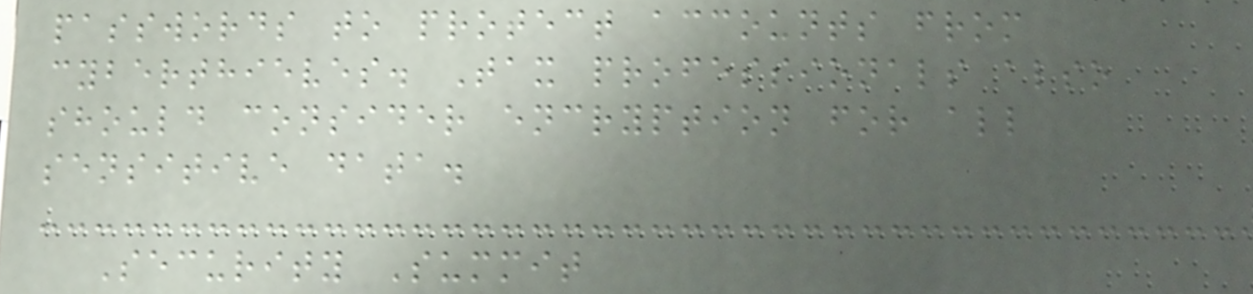passwords to protect accounts from
cyberthieves. Tax professionals also
should consider encryption for all
sensitive data.
Security Summit
